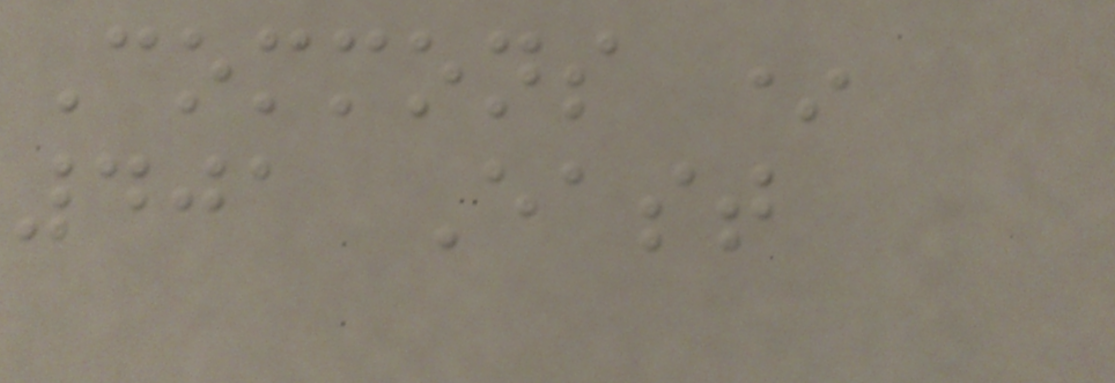Commons *
401 East
